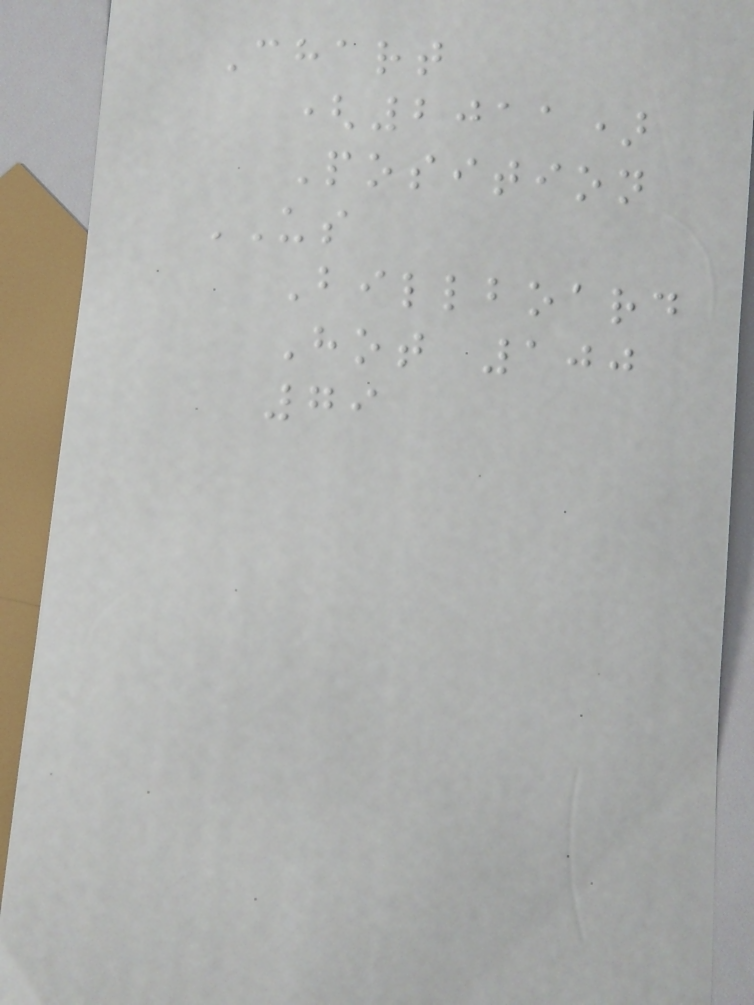Chart
(2011)
Position
US
Billboard
Hot 100
79
